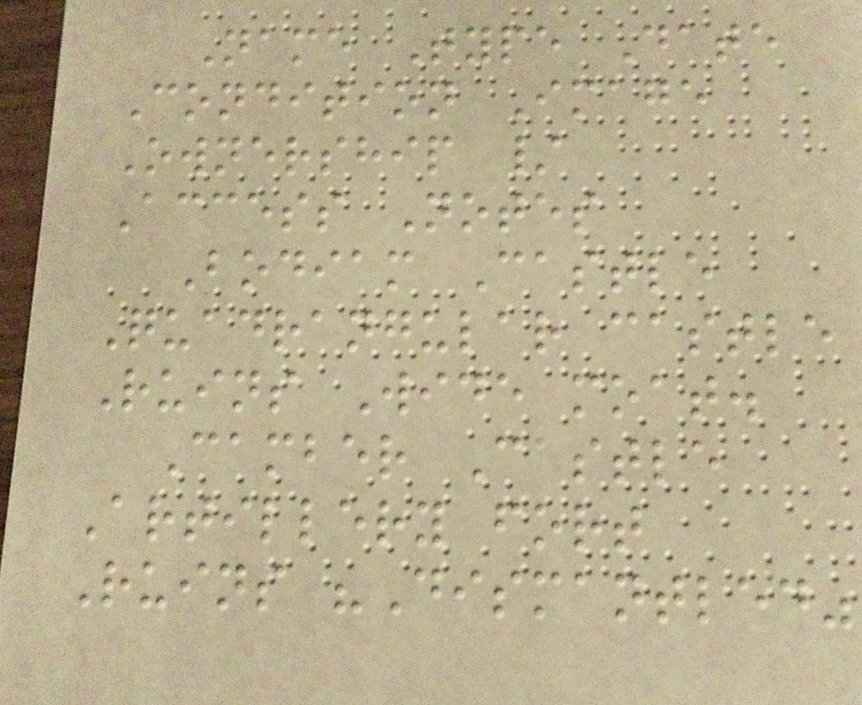Name Type Date
Condition Image
Ownership /
Access Notes
Bodiam Castle
Quadrangular castle
Ruins Wide moat.
Camber Castle
Artillery fort
Ruins "Dismantled"
